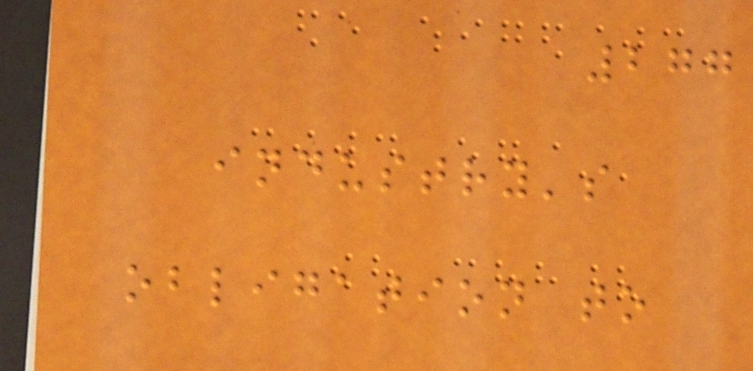277
industry's
obligation to
